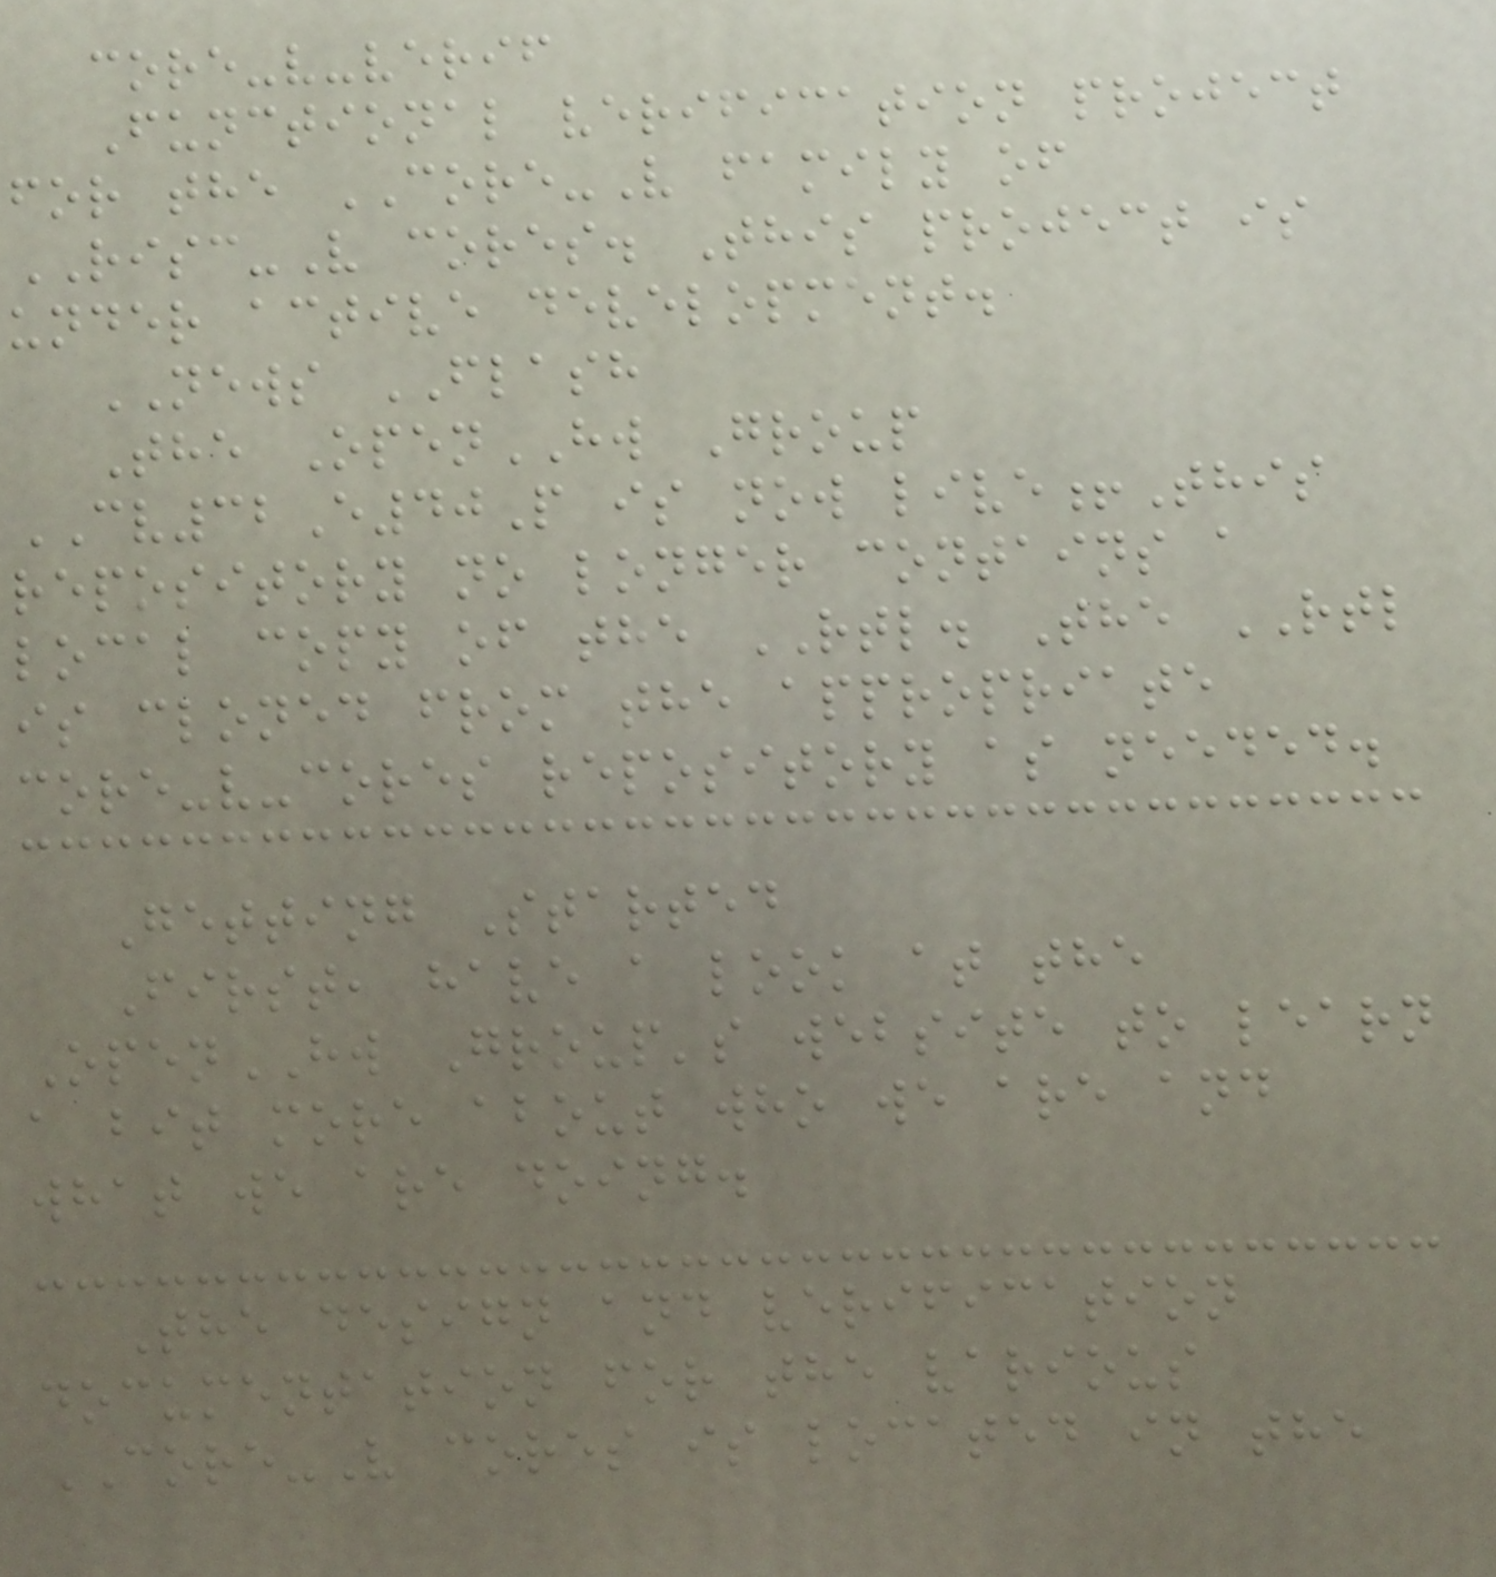core-v-verif
Functional verification project
for the CORE-V family of
RISC-V cores. This project is
under active development.
NEWS FLASH
The OpenHW Group
CV32E40P is now live!This
repository no longer contains a
local copy of the RTL. The RTL
is cloned from the appropriate
core-v-cores repository as needed.
Getting Started
First, have a look at the
OpenHW Group's website to learn
a bit more about who we are and
what we are doing.
The design and verification
documentation for the various
CORE-V cores is located in the
